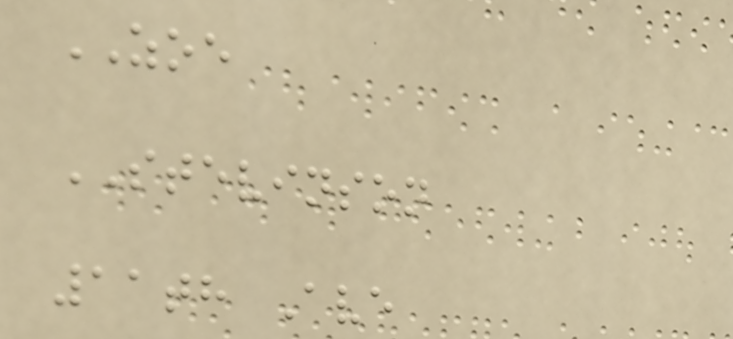ZOE
STEVINSON
11th Ave
